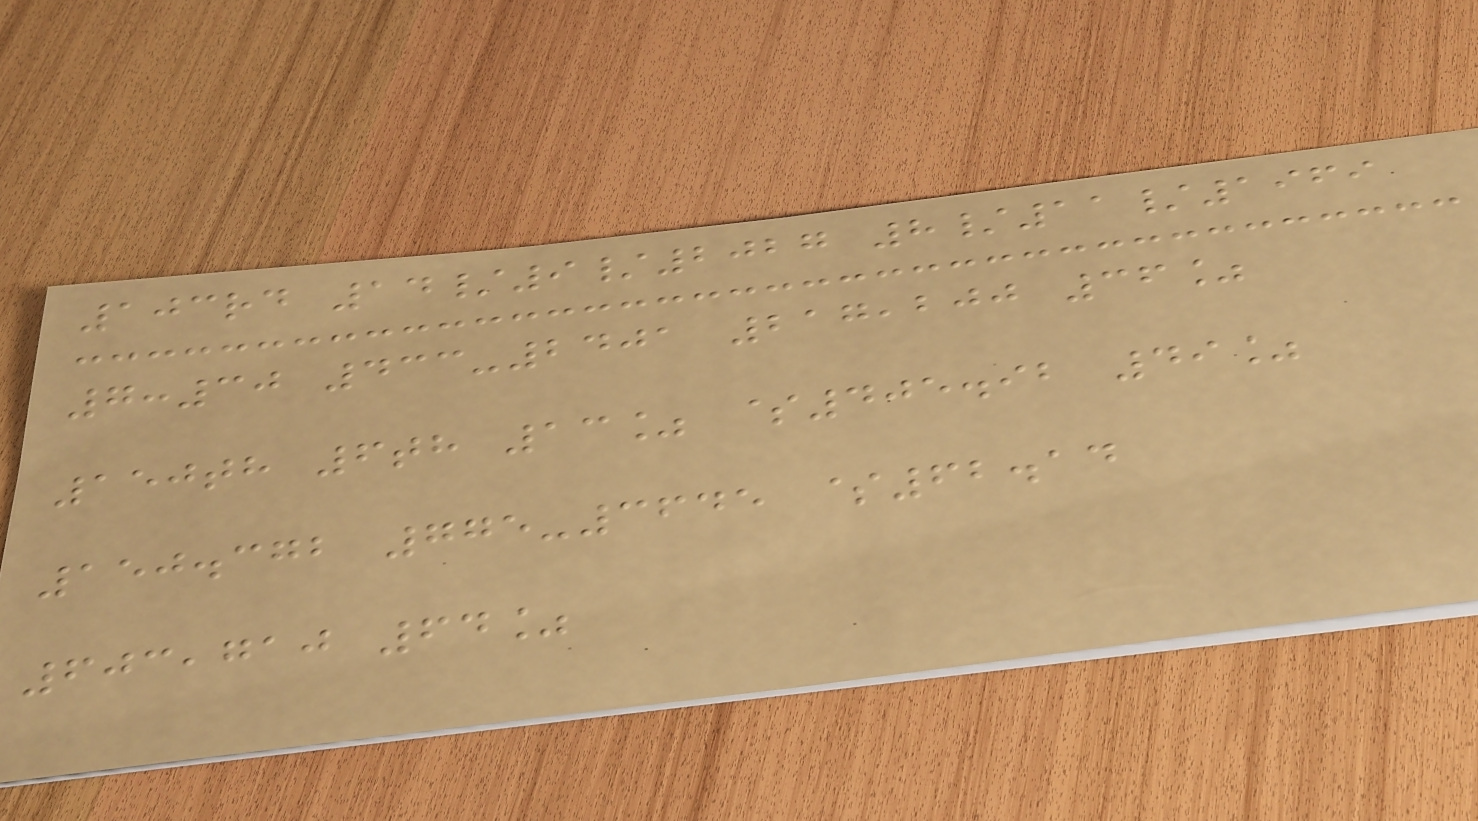103rd 14/9/2027 8/11/1969
7:30 433-2401 217,200 36%
150th 6th 13% $405.92 49%
150.372 775-3645 $62.14
603,710 64%
